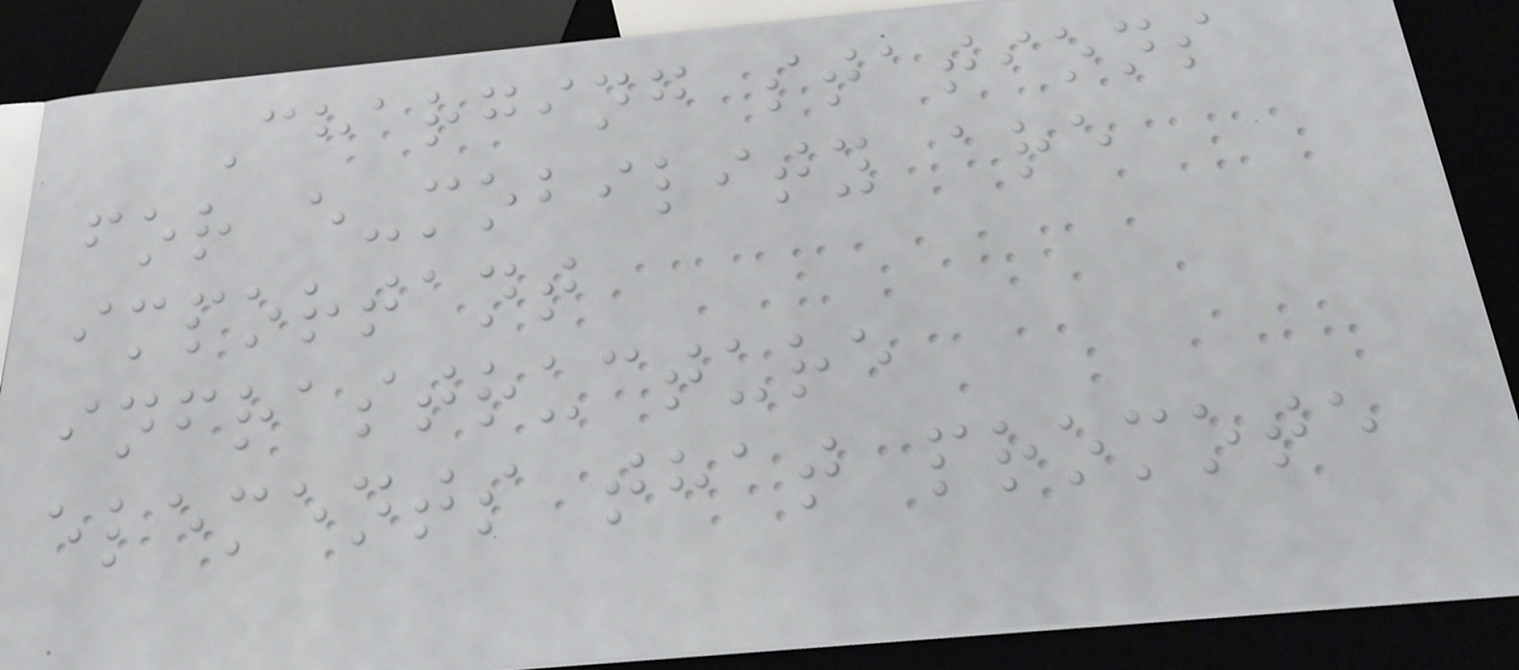Charging stations
for e-mobility are
important
infrastructure
elements that promote
